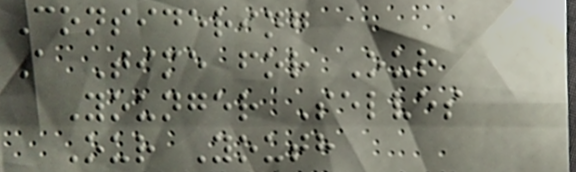Considering
A Time for Our
Younger Selves
Our Youth
